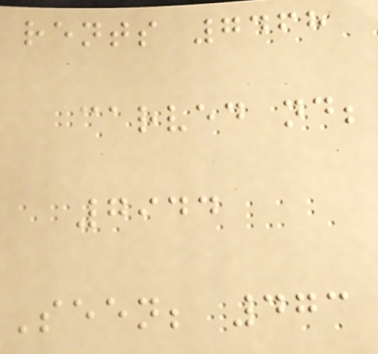rents 7468
carved nd;
7944
Seen; 473
